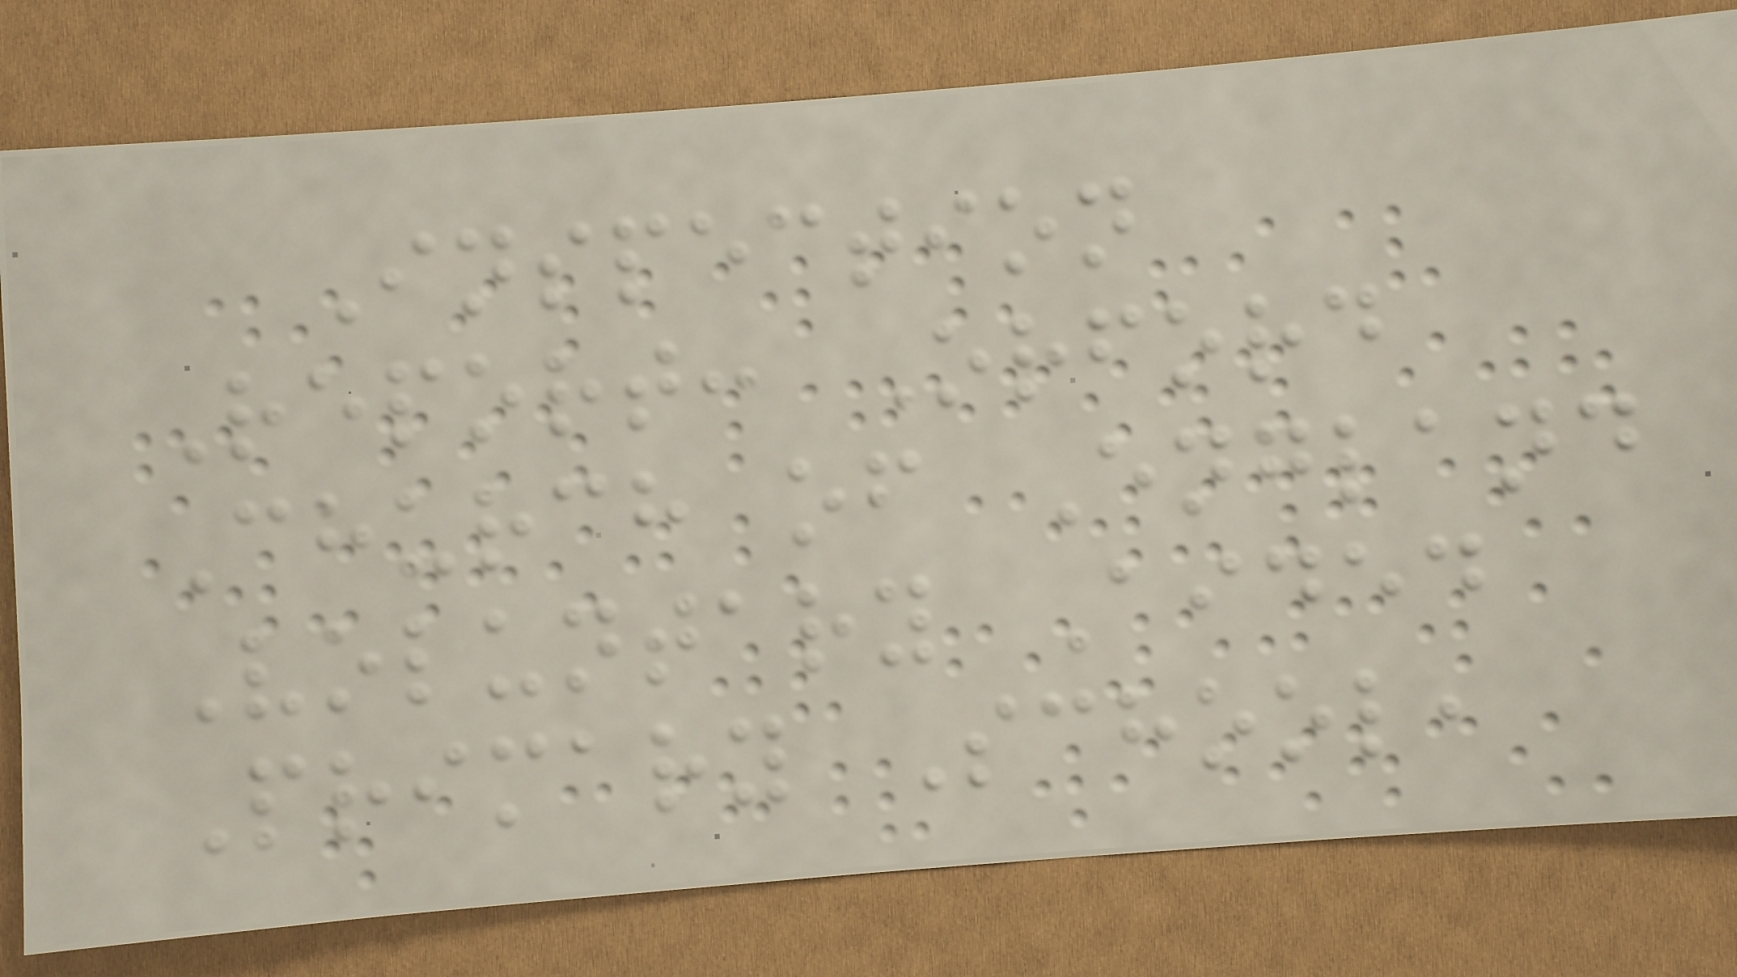Inspection
Report: Orford
Church of England
Voluntary Aided
Primary School,
